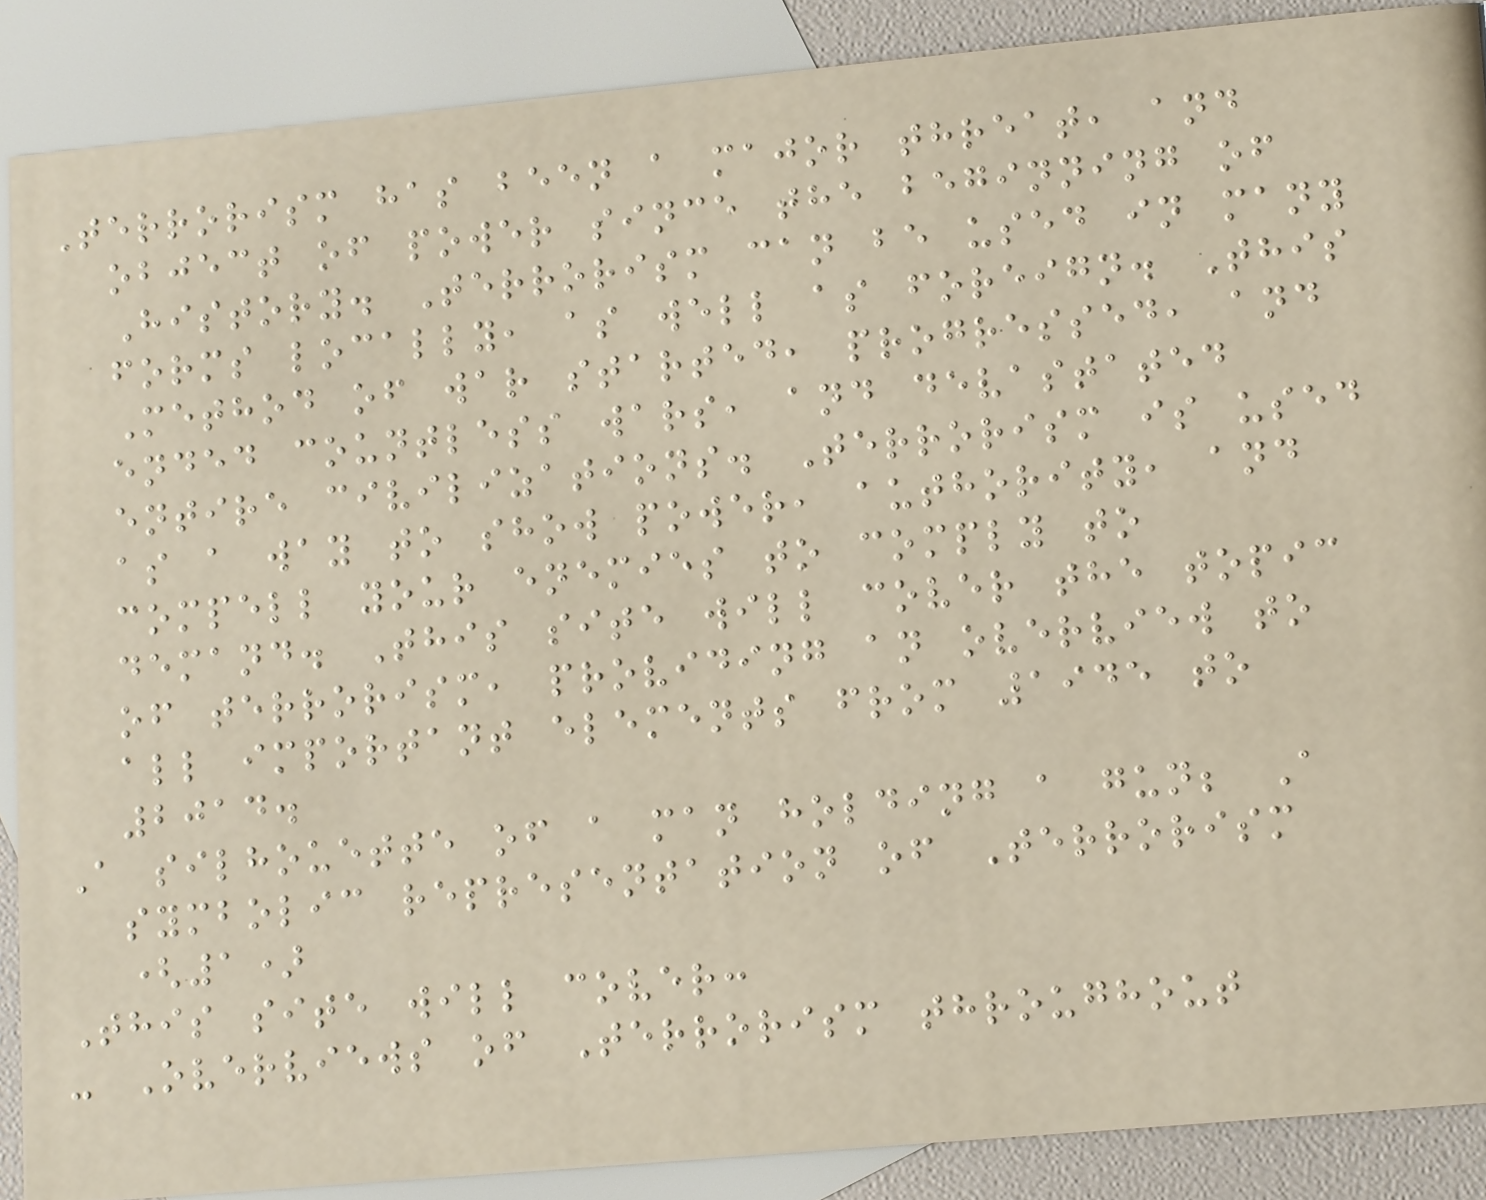Terrorism has been a major threat, and
object of power since the beginning of
History. Terrorism can be used in many
forms locally, as well as foreign. This
Method of war started, progressed, and
ended countless wars, and devastated
entire civilizations. Terrorism is used
as a way to show power, authority, and
compell your enemies to comply to
demand. This site will cover the topic
of terrorism, providing an overview to
all important elements from 1945 to
2014.
A silhouette of a man holding a gun; A
symbolic representation of Terrorism
(1)
This site will cover:
- Overviews of Terrorism throughout
